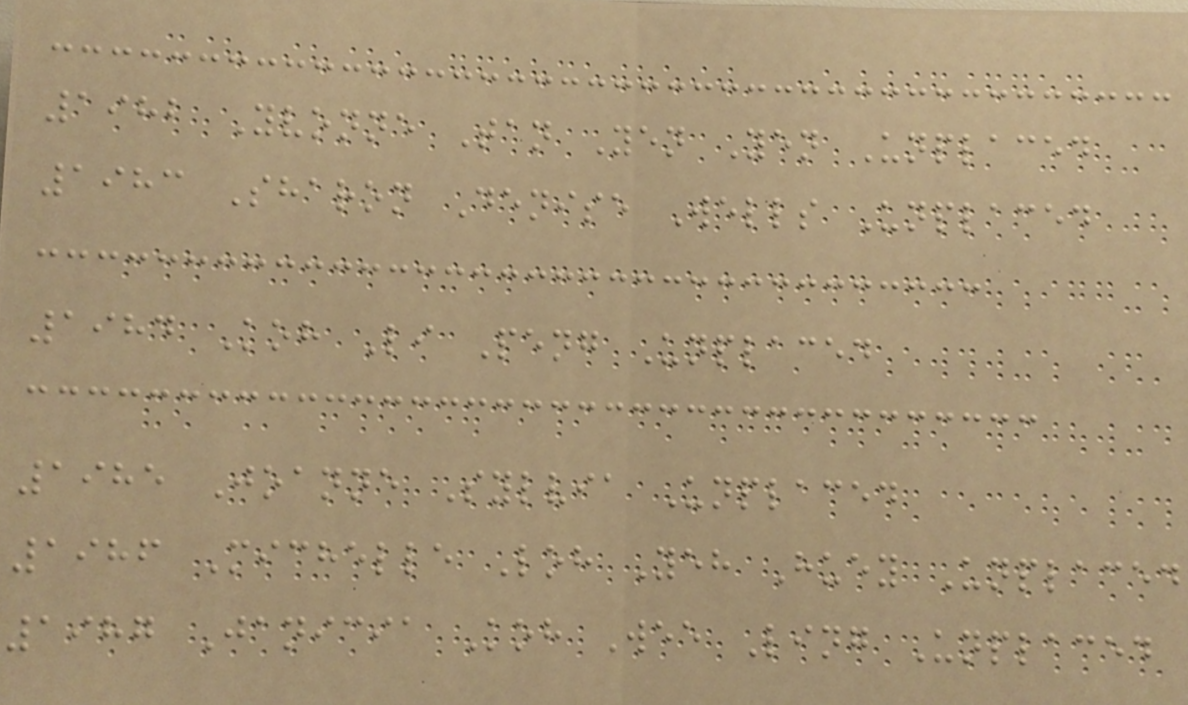1982 Yvonne Tan Yen Yen Unplaced
1983 Sharon Denise Wells Unplaced
1984 Koh Li Peng Unplaced
1985 Joanne Sylvia Unplaced
1986 Michelle Loh Yeh Huey Unplaced
1987 Janicia Koh Wee Ling Unplaced
